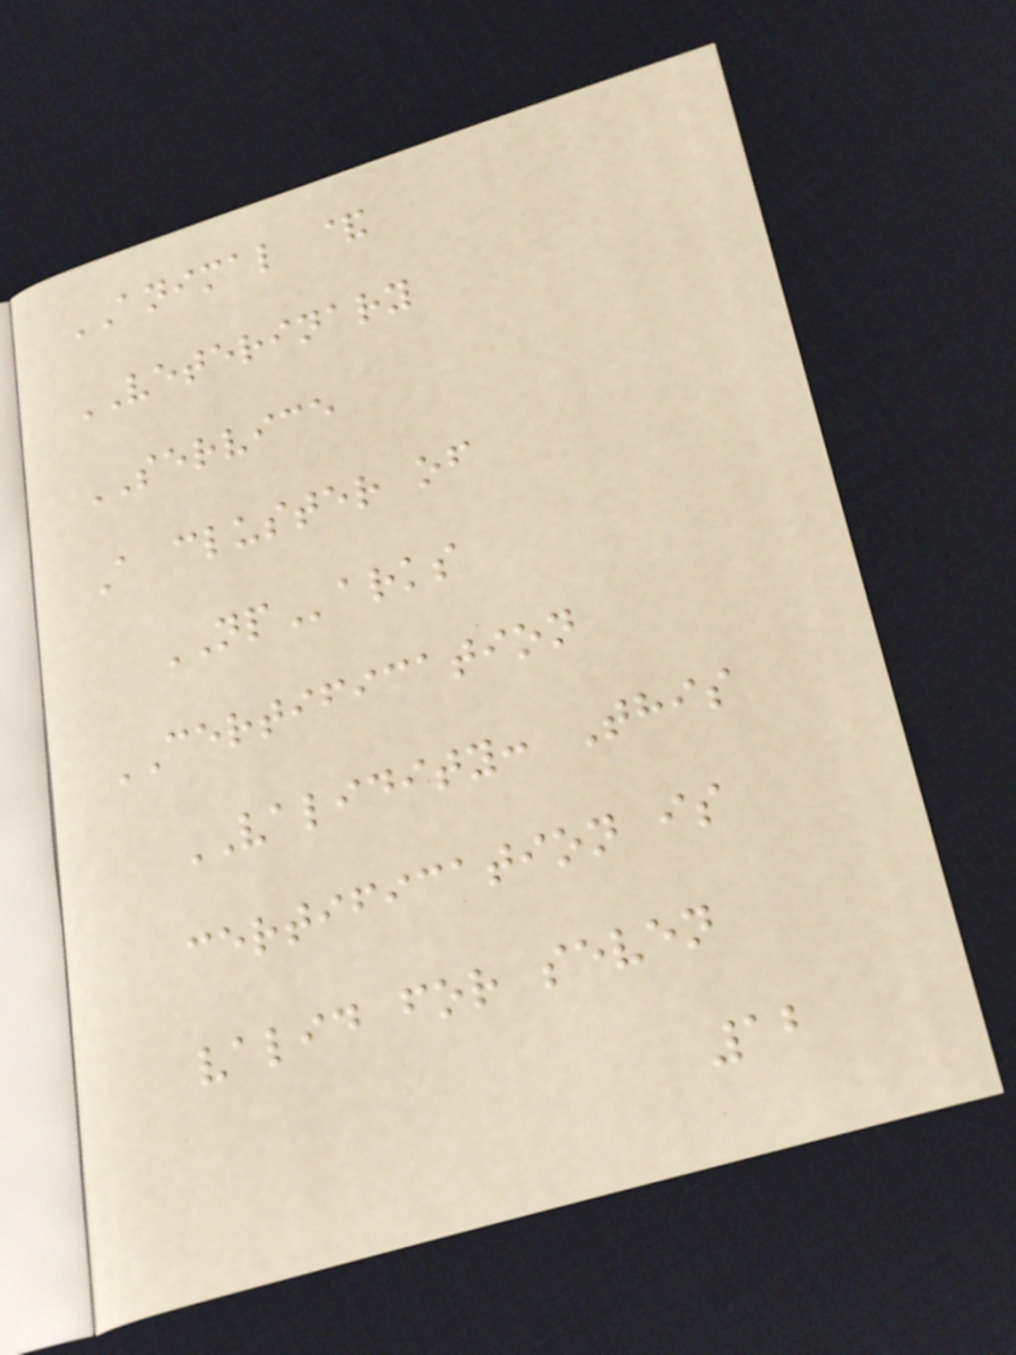ANIMAL &
VETERINARY
SERVICE
A cluster of
NParks
CERTIFICATION
VALIDITY: This
certification is
valid for seven
12
